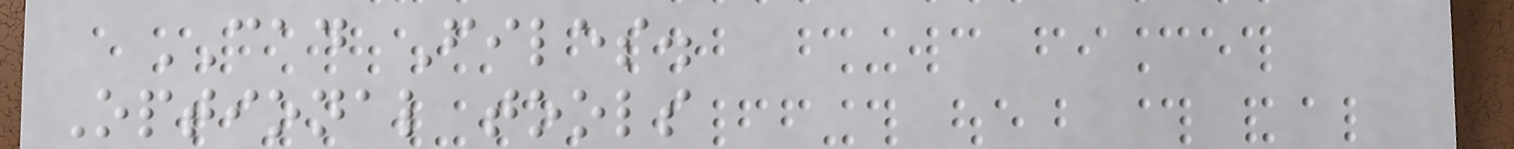CAD Files.
Optional tools
